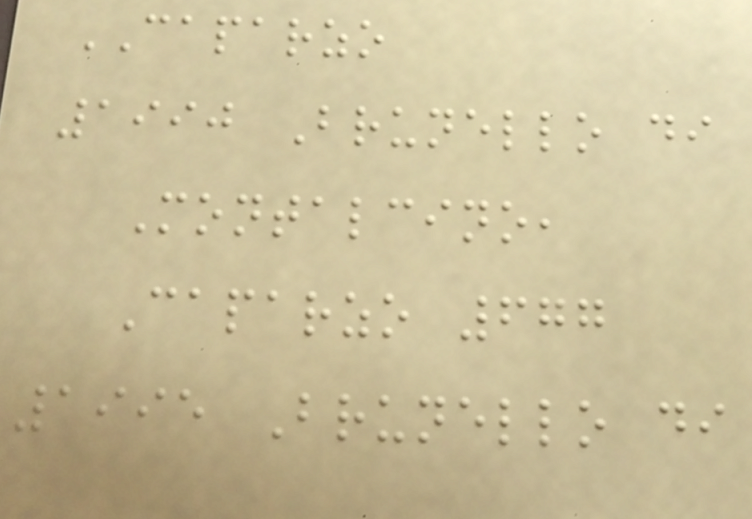CAPARZO
1990 Brunello di
Montalcino,
Caparzo 677
1995 Brunello di
